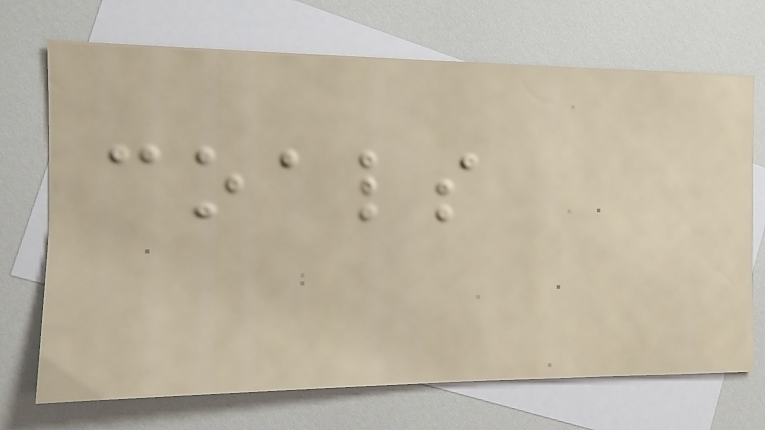coals
